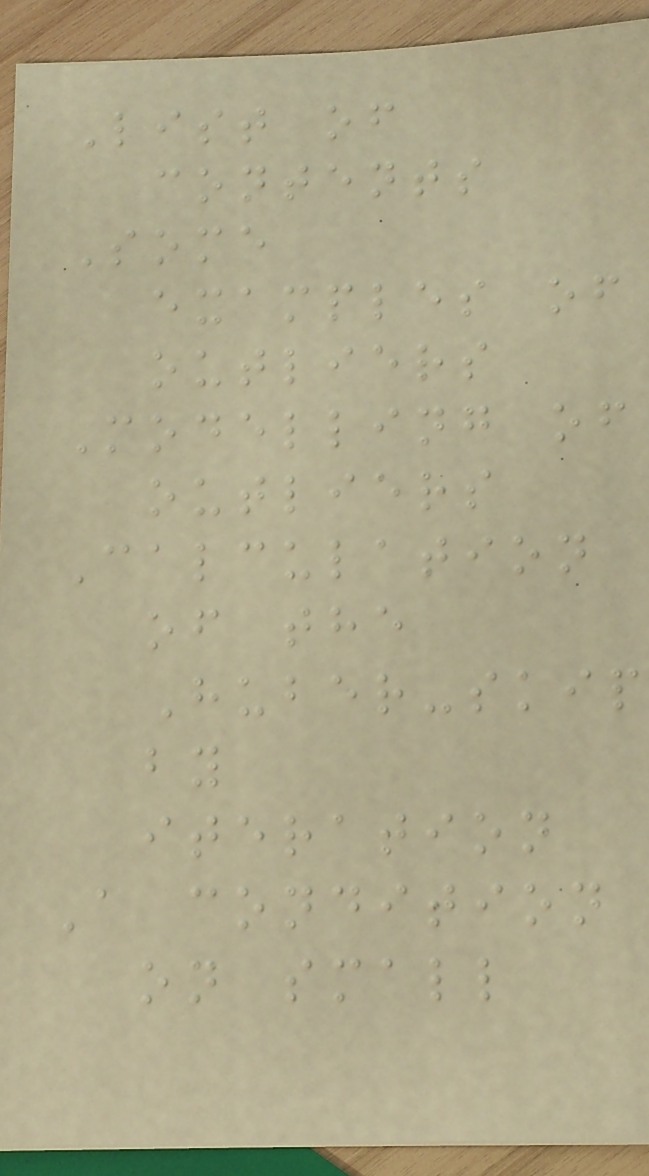List of
contents
Some
examples of
outliers
Modelling of
outliers
Calculation
of the
Huber-skip
by
iteration
A condition
on small
